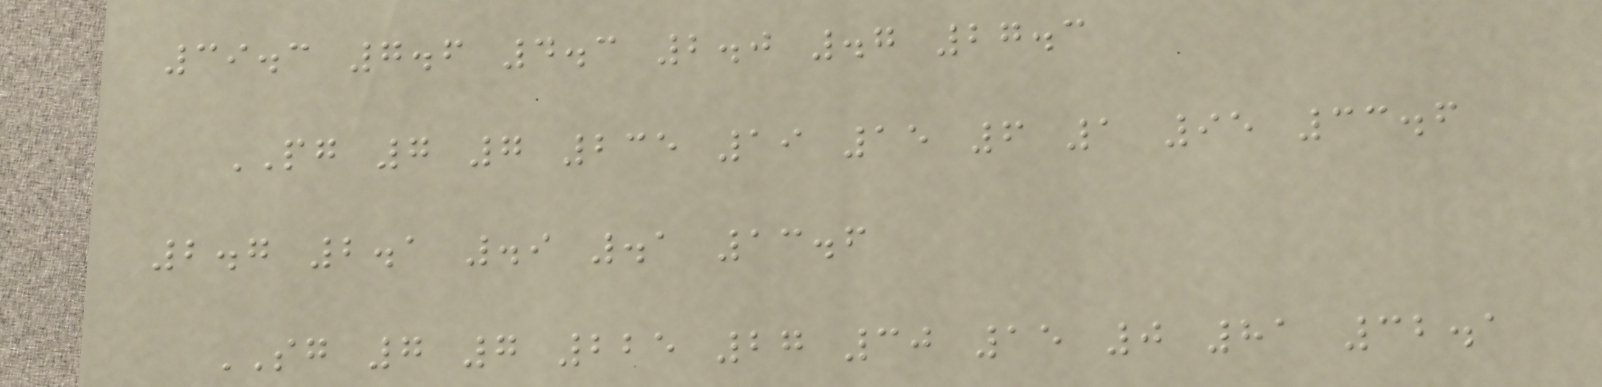39.3 7.6 4.3 2.0 .7 27.3
PG 7 7 235 19 15 6 1 95 33.6
2.7 2.1 .9 .1 13.6
SG 7 7 225 27 30 15 0 81 32.1
